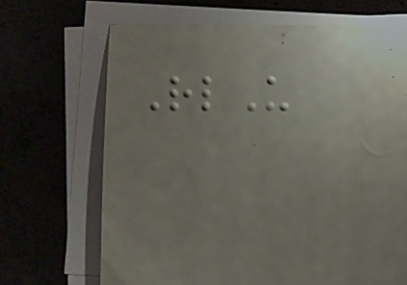RlU
